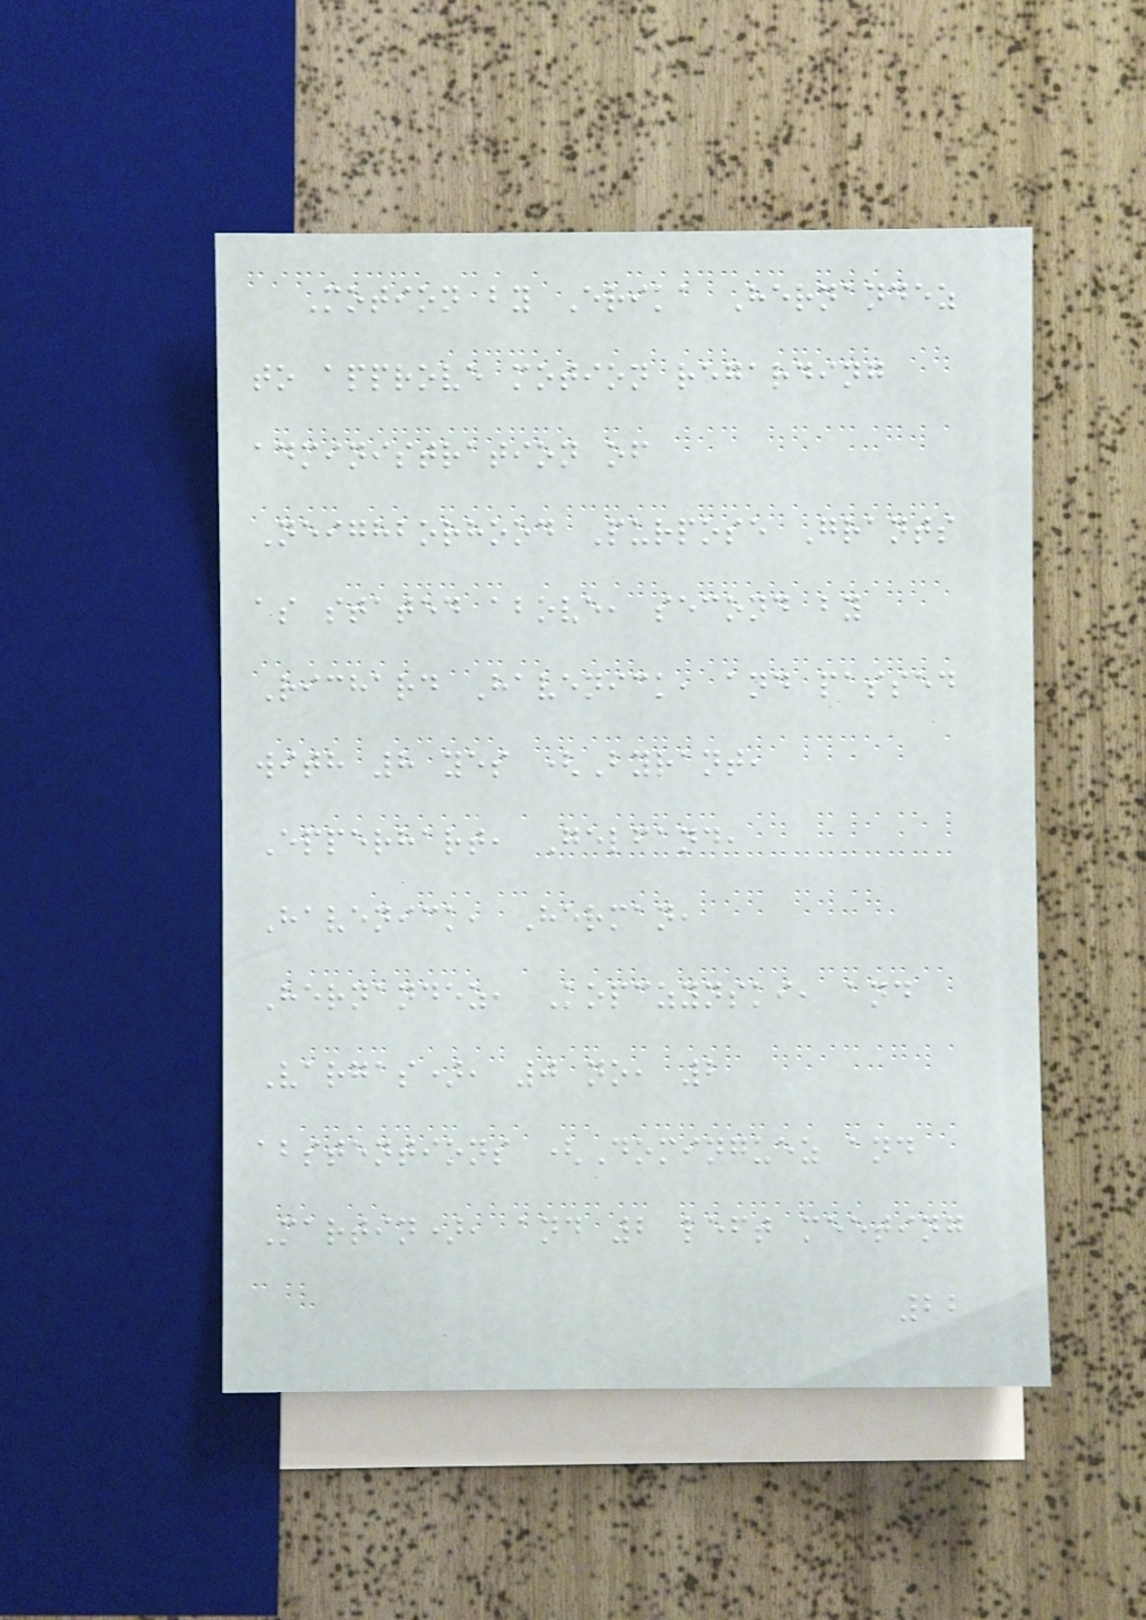Motion by Erika Hernandez
to approve motion regarding
administration of
Neighborhood Purpose Grants
as stated above, second by
Richard Havenick, and passed
with 8 yes (Byrant,
Epperhart, Gelfand,
Havenick, Herman,
Hernandez, Kopczynski, and
Vargas), 0 no, 2
abstentions (Dominguez and
Martin), and 2 left meeting
22
